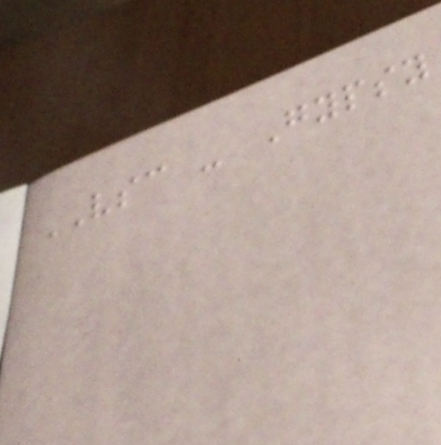VSC - Gypsy
